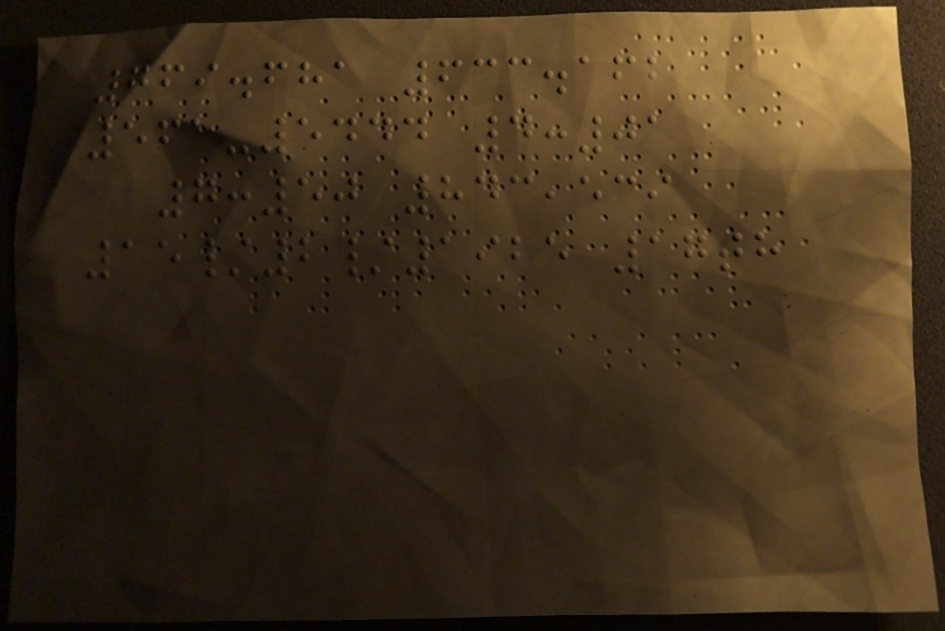769.681 633.162
561-5444 4:01
7:50 843,539
15/2/1925 17th
